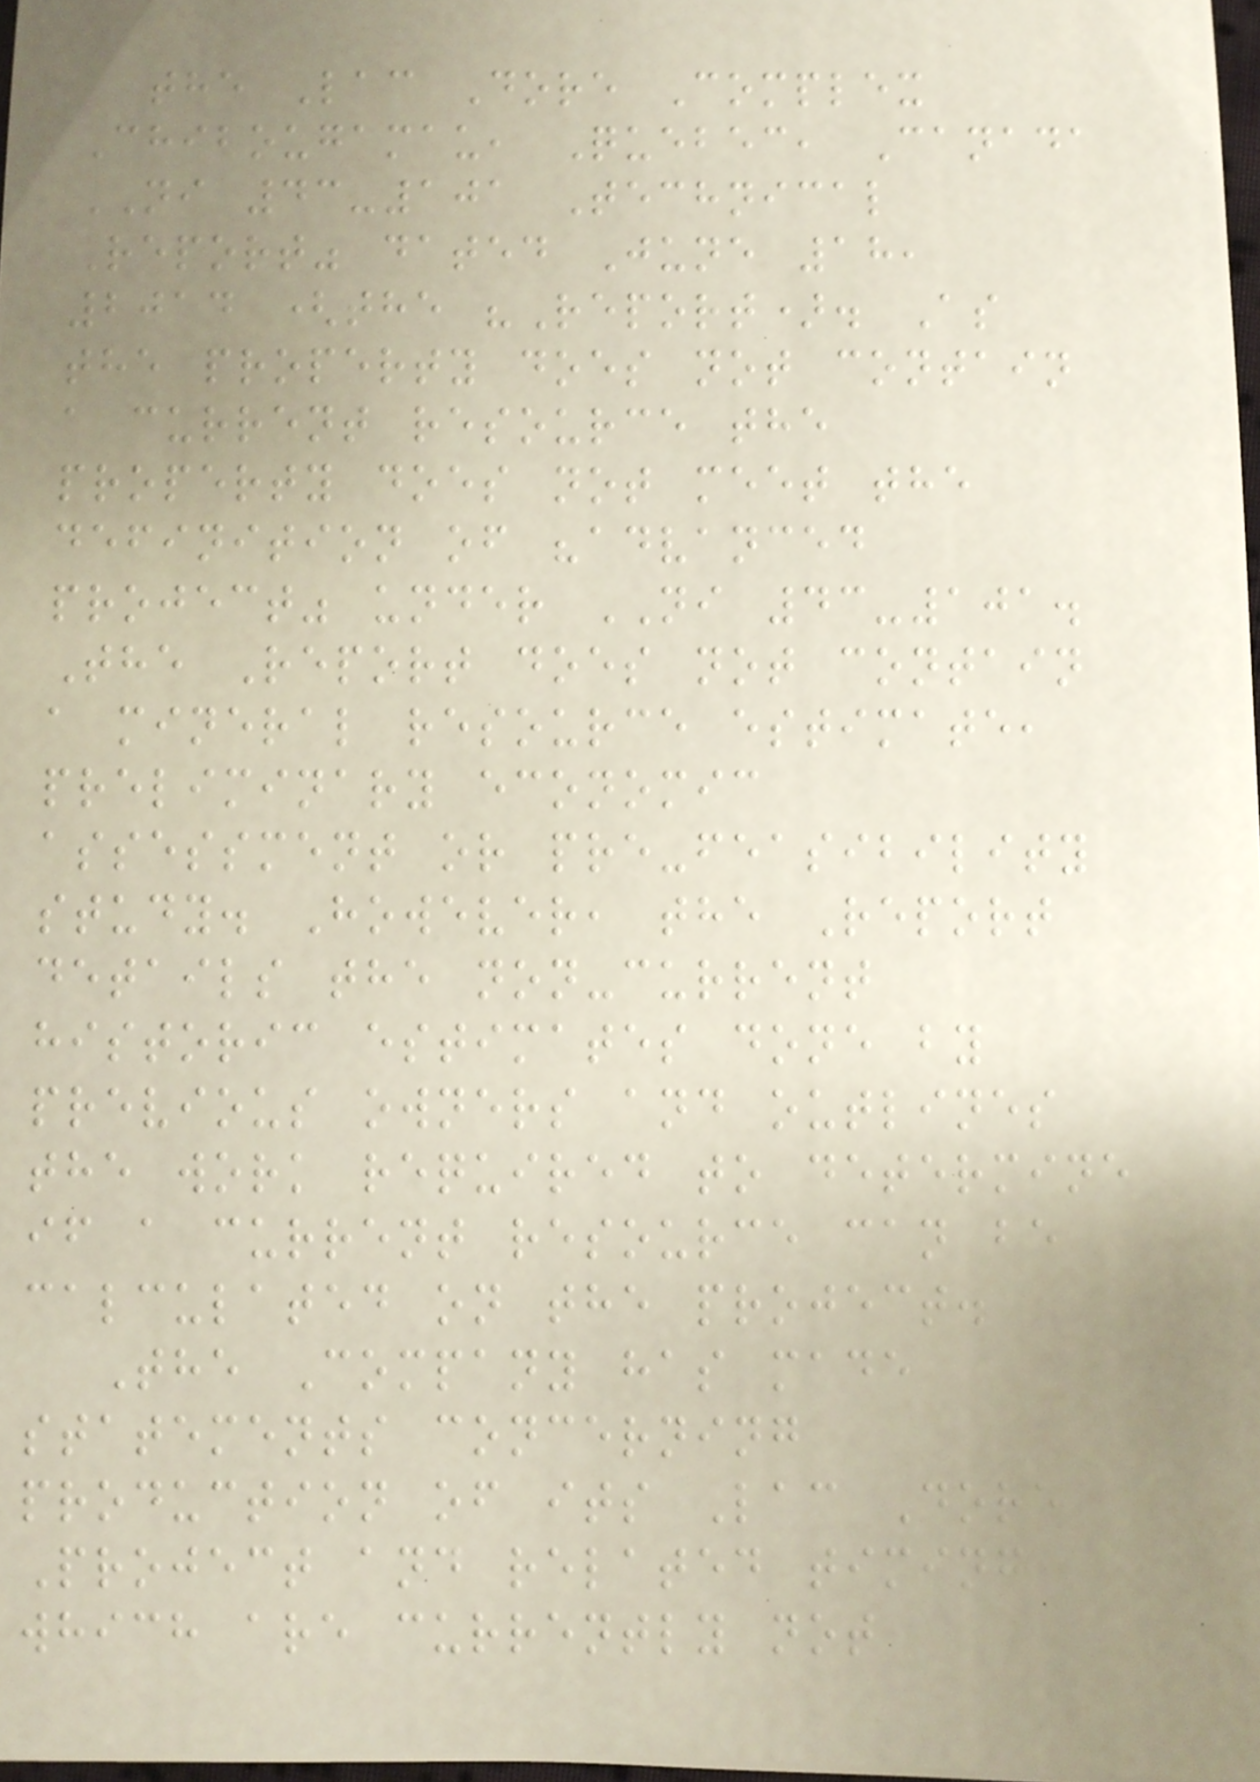the Lac Dore Complex
Chibougamau, Quebec, Canada
NI 43-101 Technical
Report" dated June 18,
2014 (the "Report). As
the property does not contain
a current resource the
property does not meet the
definition of "advanced
project" under NI 43-101.
The Report does not contain
a mineral resource estimate,
preliminary economic
assessment or pre-feasibility
study. However, the Report
details the non-current
historic estimates done by
previous owners and outlines
the work required to determine
if a current resource can be
calculated on the project.
The Company has made
statements concerning
production of its Lac Dore
Project and related timing
which are currently not
